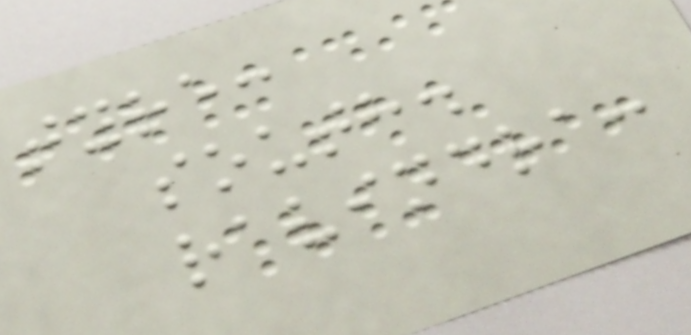tyre:
south.
ravindra:
